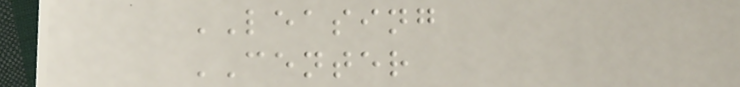LEASING
CENTER
